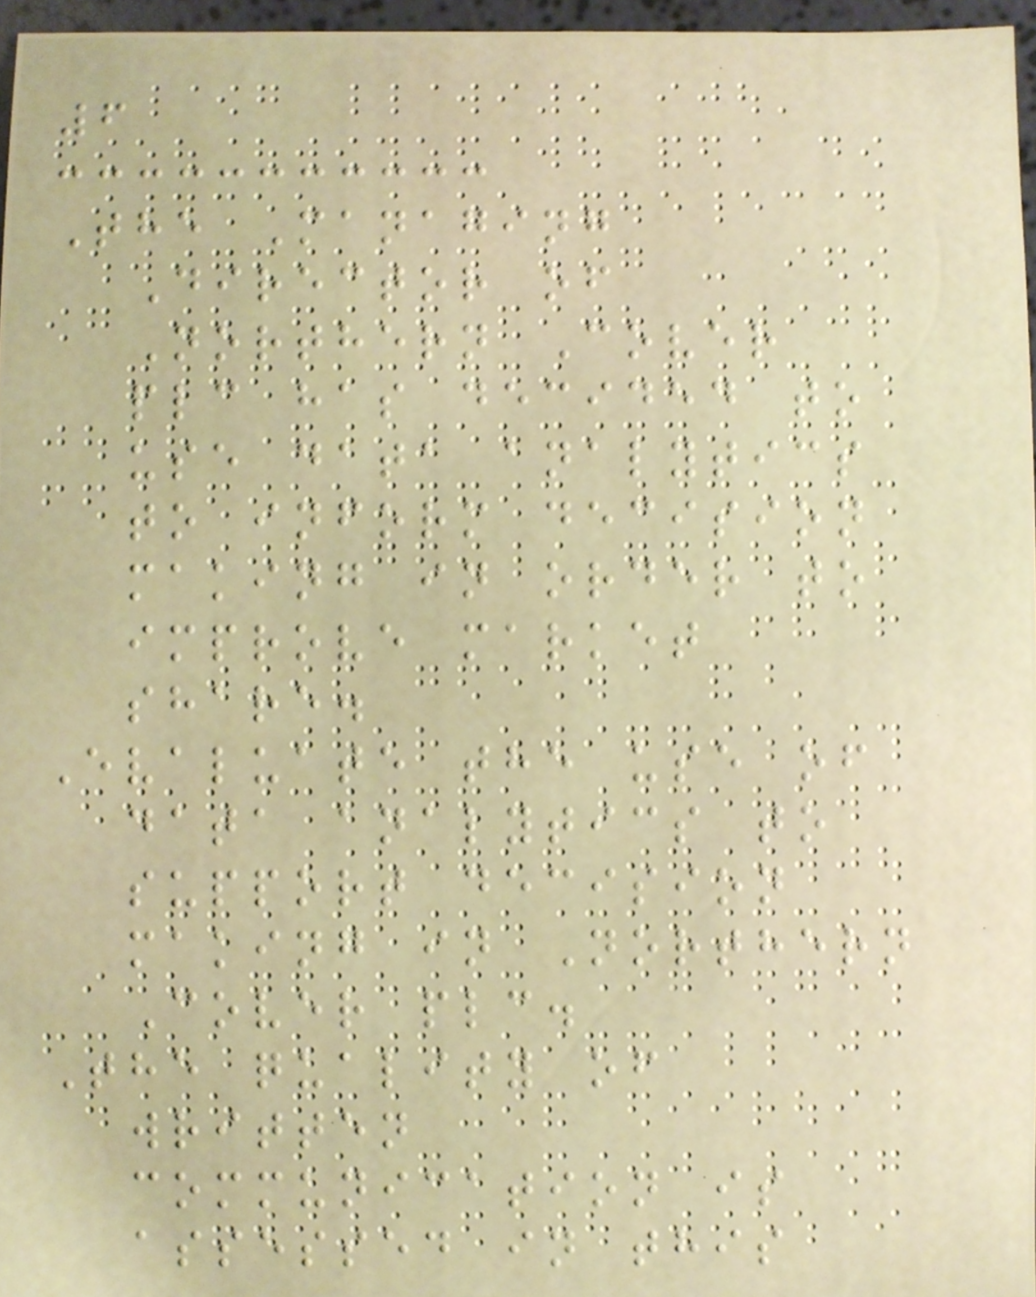6
The Managing
Director of
Northern Cover
plc has decided to
use data analytics
to inform decision
making in order to
improve market
share.
Evaluate the use of
data analytics to
support decision
making in Northern
Cover plc.
The quality of
written
communication is
assessed in this
